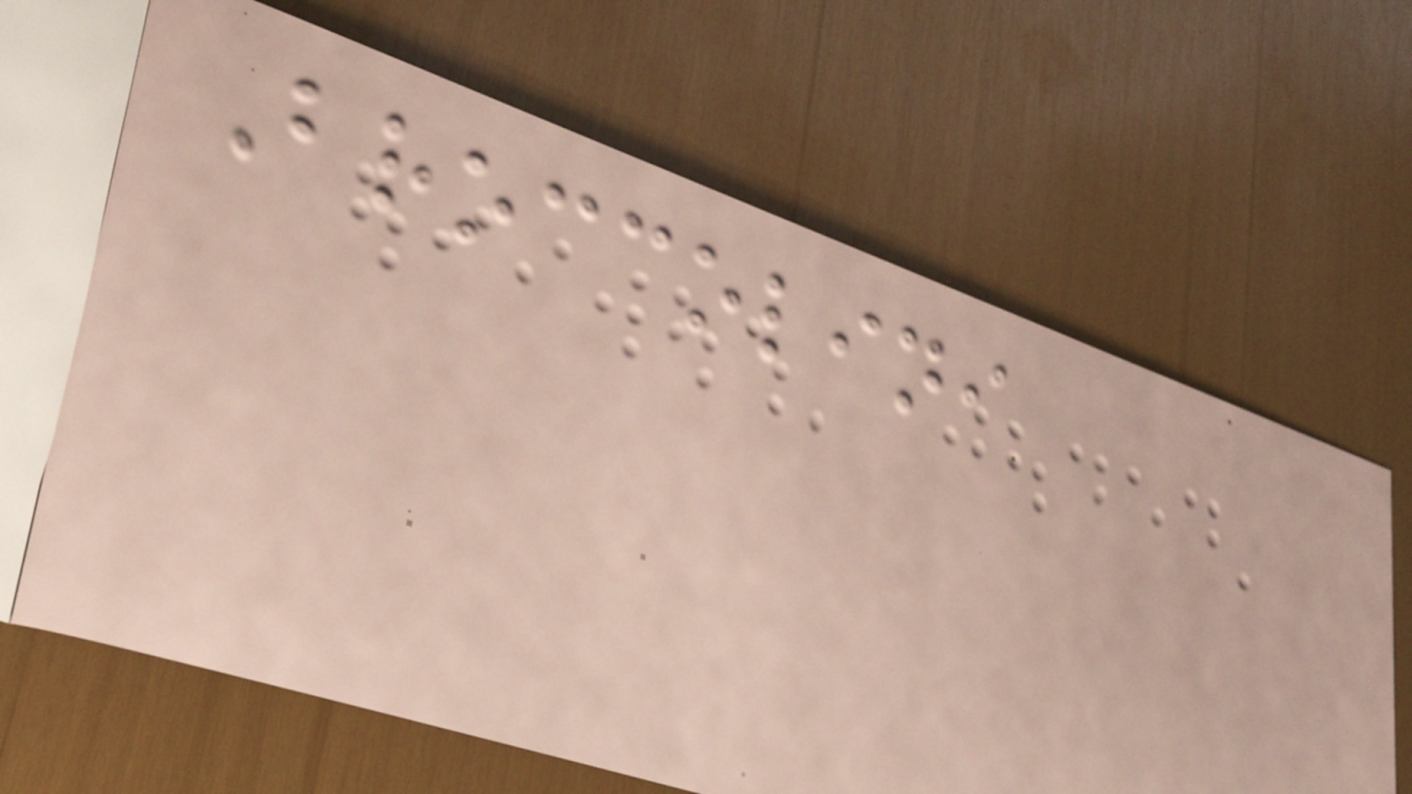Broccolini
